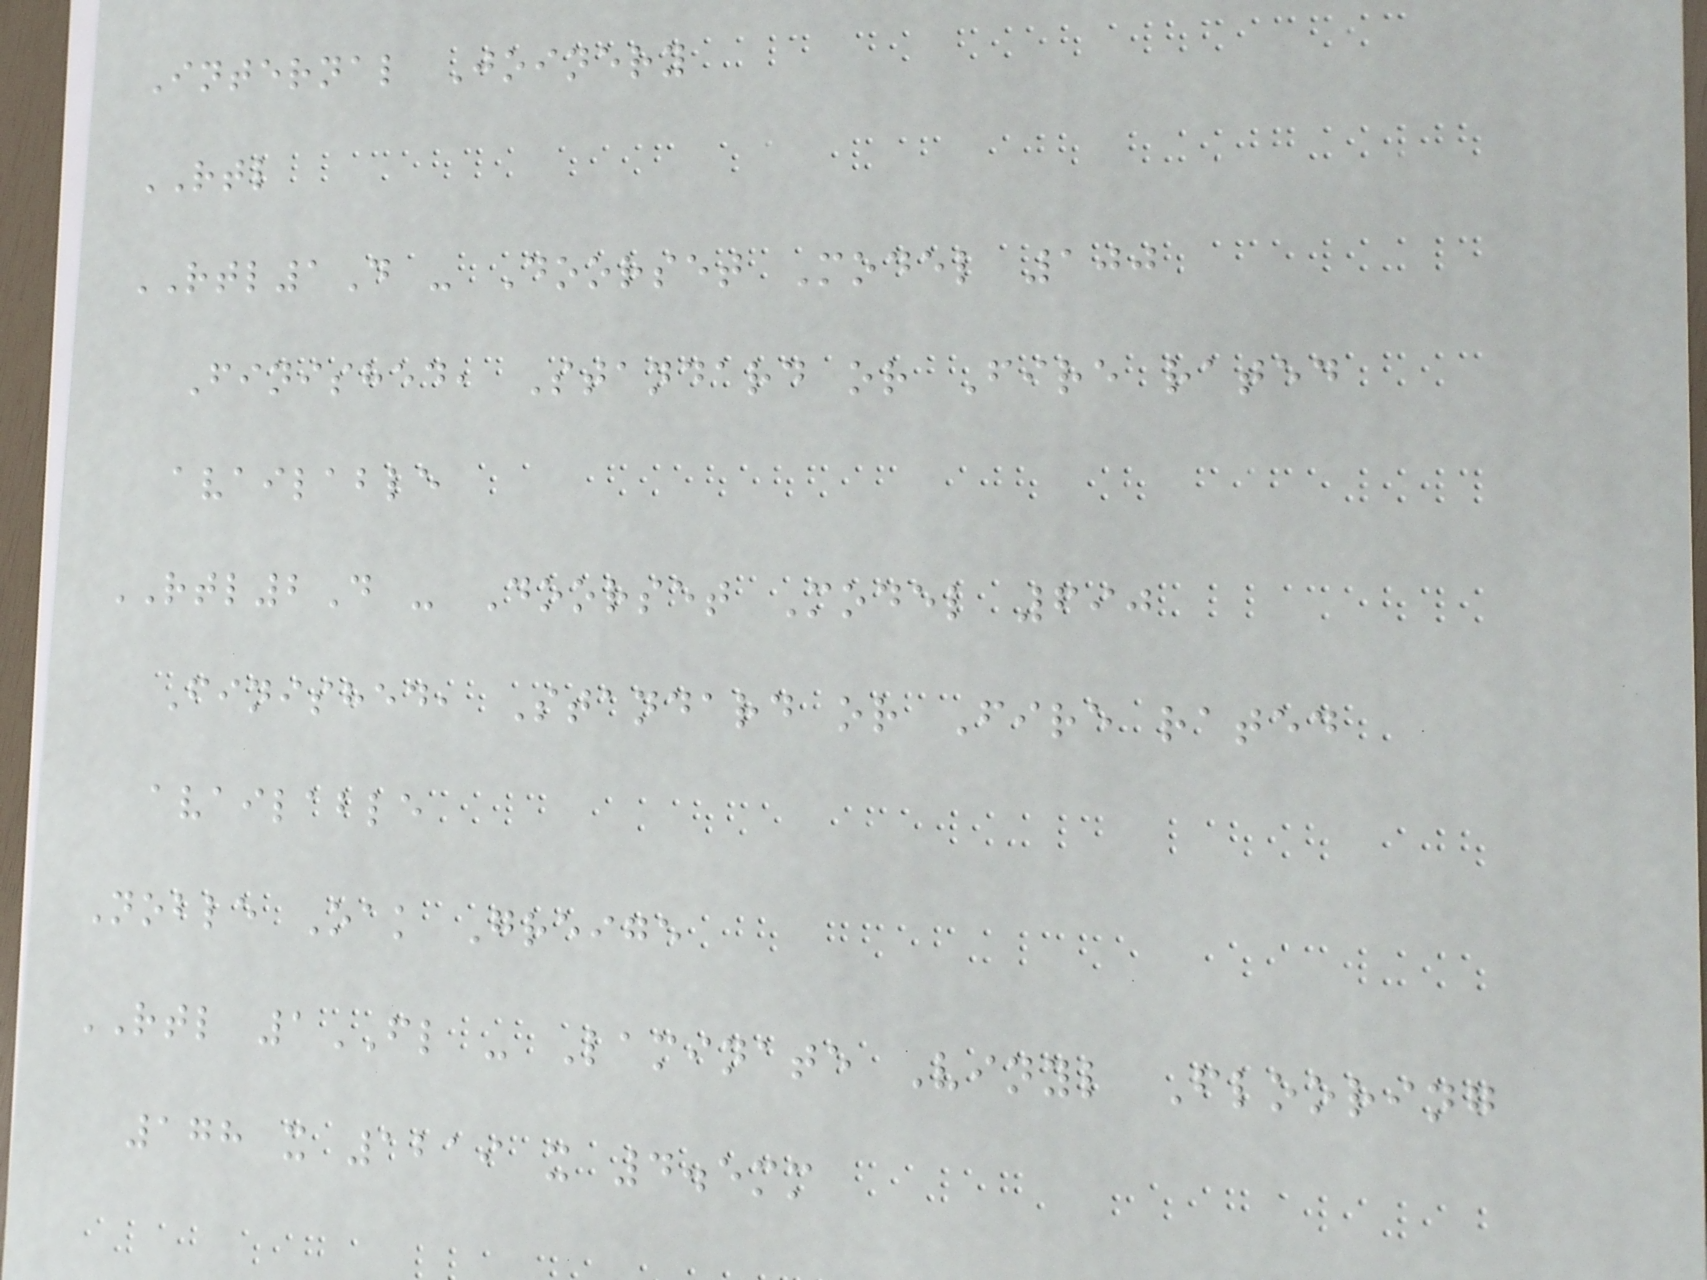Internal Joinery
RTL
RTL1D - Doorset Model 100
Finished, Standard or Fire rated
available
RTL2D - Doorset Model 690
Finished, Standard or Fire rated
available
Noble Oak Greige
RTL 1FL - Laminate Vinyl Flooring
178 x 1219 x 4.5mm
